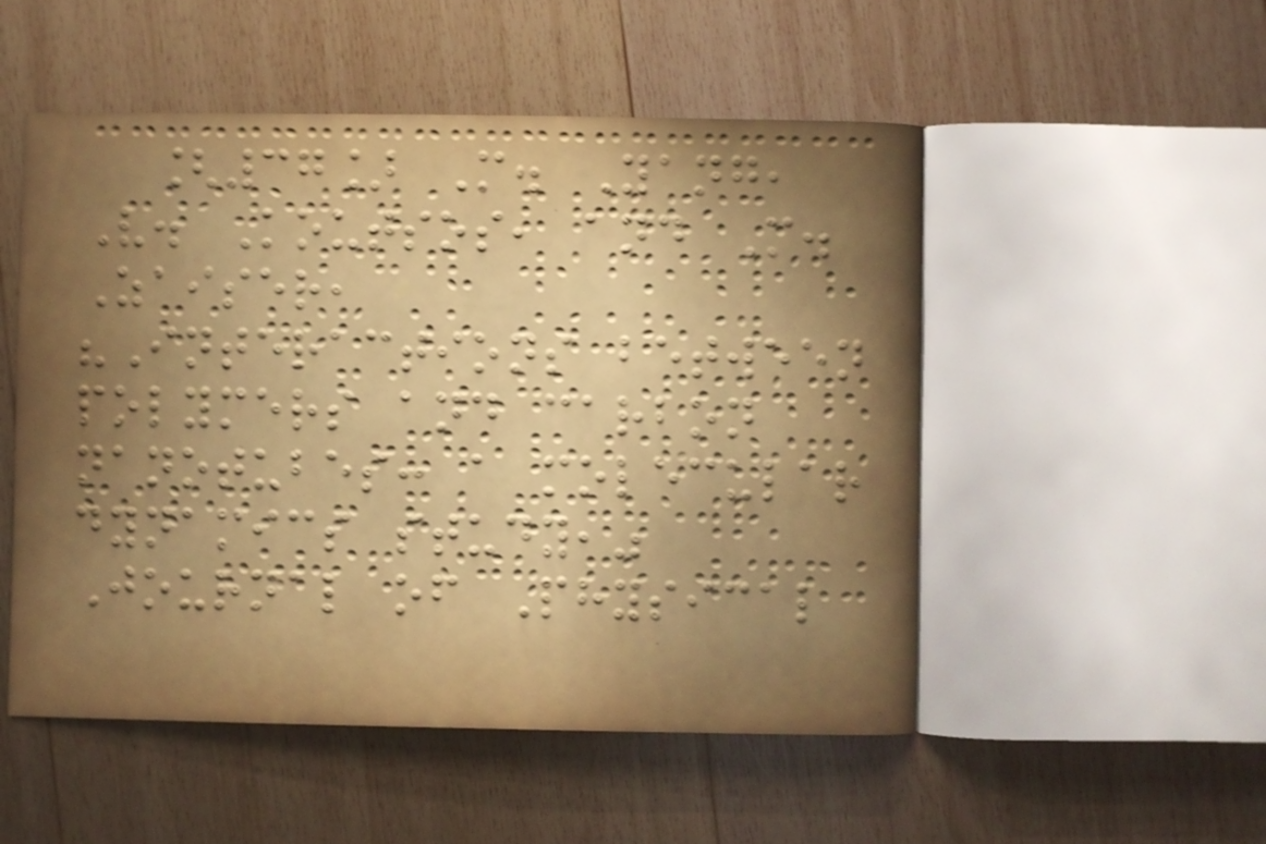[37] M. Yang,
V. Koutsos, and M.
Zaiser,
"Interactions between
polymers and carbon
nanotubes: a molecular
dynamics study,"
Journal of Physical
